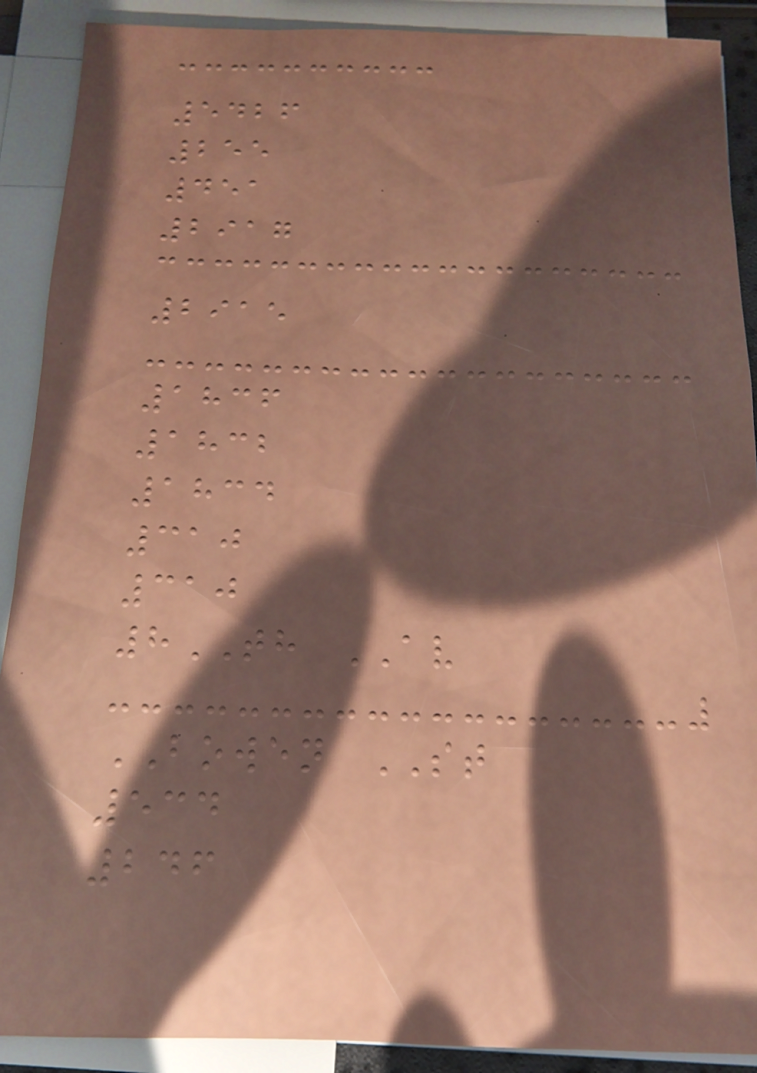5426
255
451
2917
2915
1836
1832
1834
310
310
8TH AV
BOWEN ST
534
246
